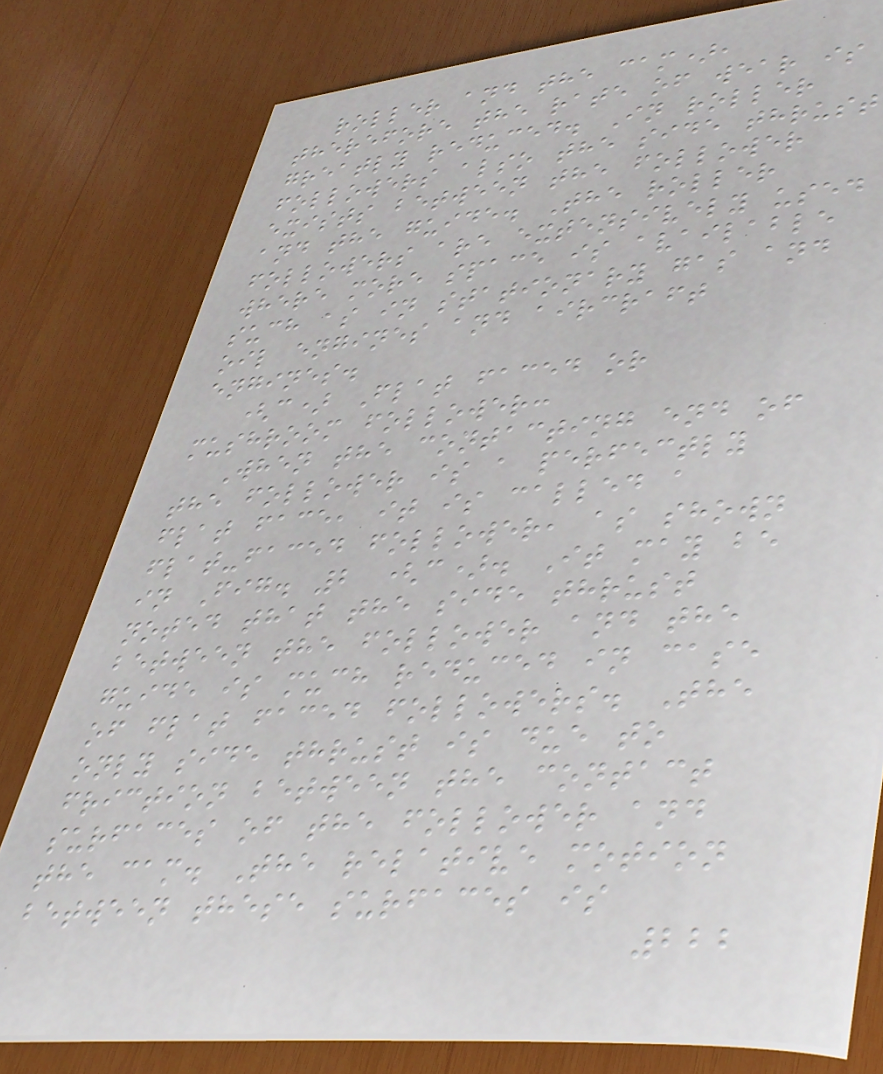roller and the cam),
therefore the rate of wear is
greatly reduced. In roller
followers also the side thrust
exists between the follower
and the guide. The roller
followers are extensively used
where more space is available
such as in stationary gas and
oil engines and aircraft
engines.
(c) Flat faced or
mushroom follower:
When the contacting end of
the follower is a perfectly
flat face, it is called a
flat-faced follower, as shown
in Fig. 2 (c). It may be
noted that the side thrust
between the follower and the
guide is much reduced in case
of flat faced followers. The
only side thrust is due to
friction between the contact
surfaces of the follower and
the cam. The relative motion
between these surfaces is
222
